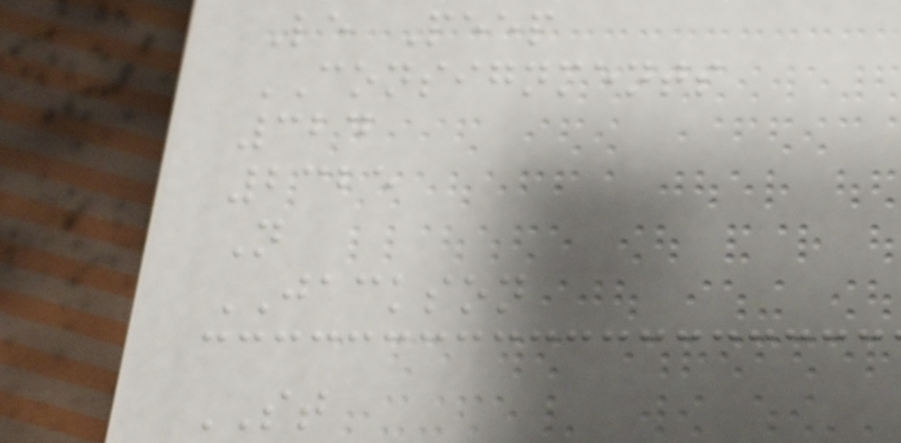Le Peep
CONSIGNMENTS
324
2325
N
JACKSON
ST
